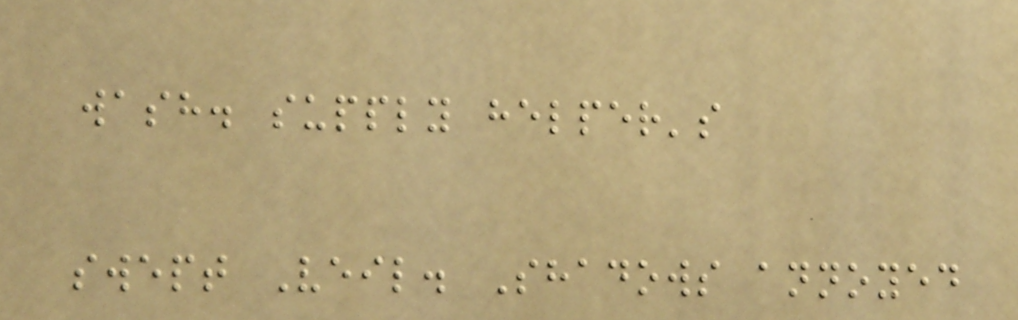wash. supply helper's
swept Veil. Shadows annoyed
